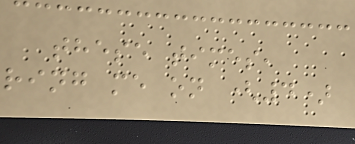these times,
ring me on (4)
